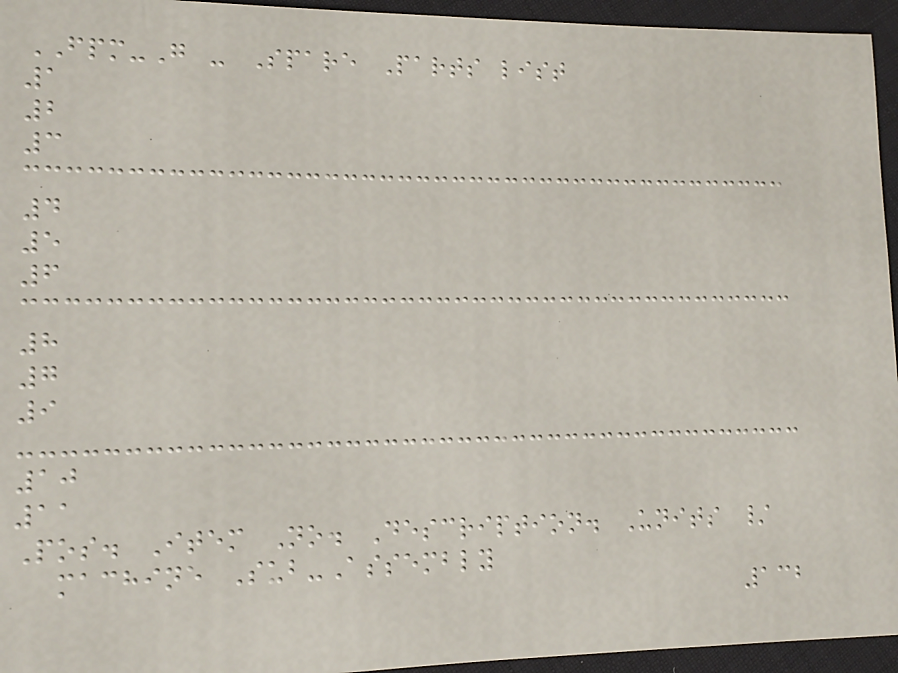FPM-G - Spare Parts list
1
2
3
4
5
6
8
7
9
10
11
Pos. Item No. Description. Units /
machine Sub-Assembly
132
